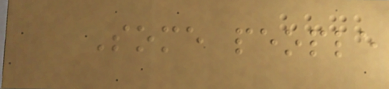Some people
